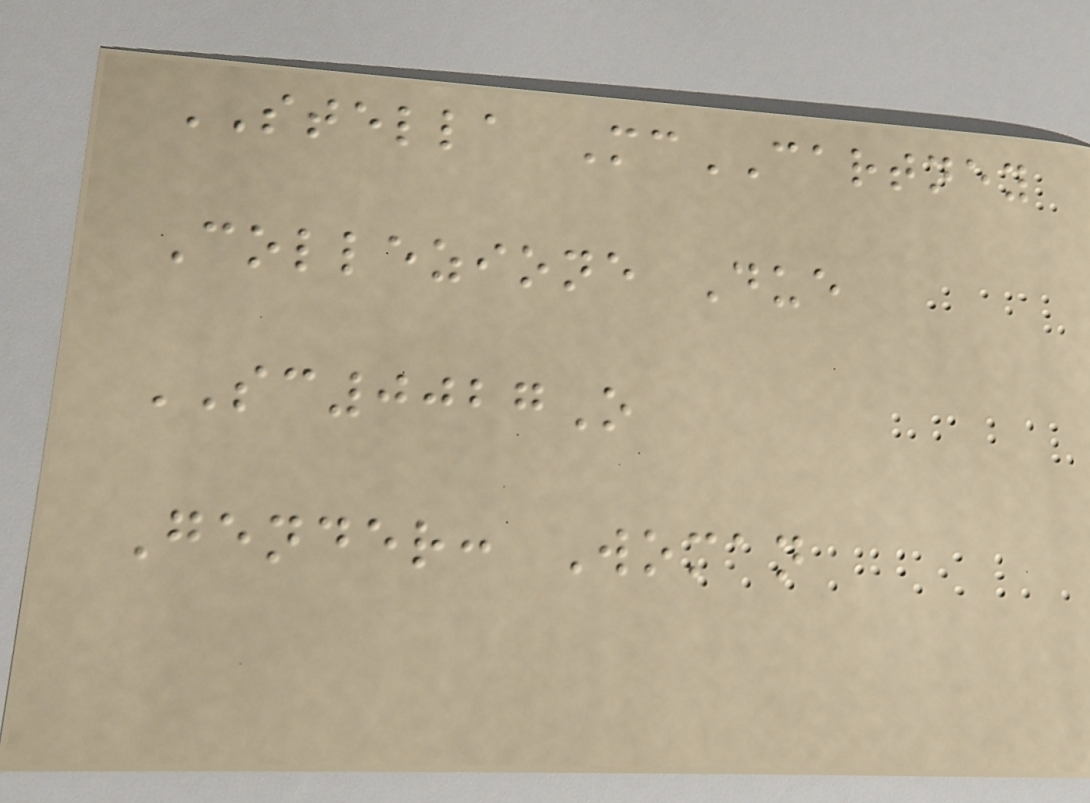STELLA McCARTNEY
Collezione Due
SC0027O
Gender: Woman
